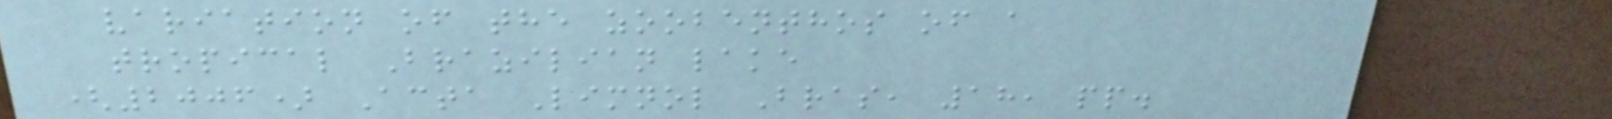variation of the zoobenthos of a
tropical Brazilian lake
(2006) Acta Limnol Bras, 18, pp.
